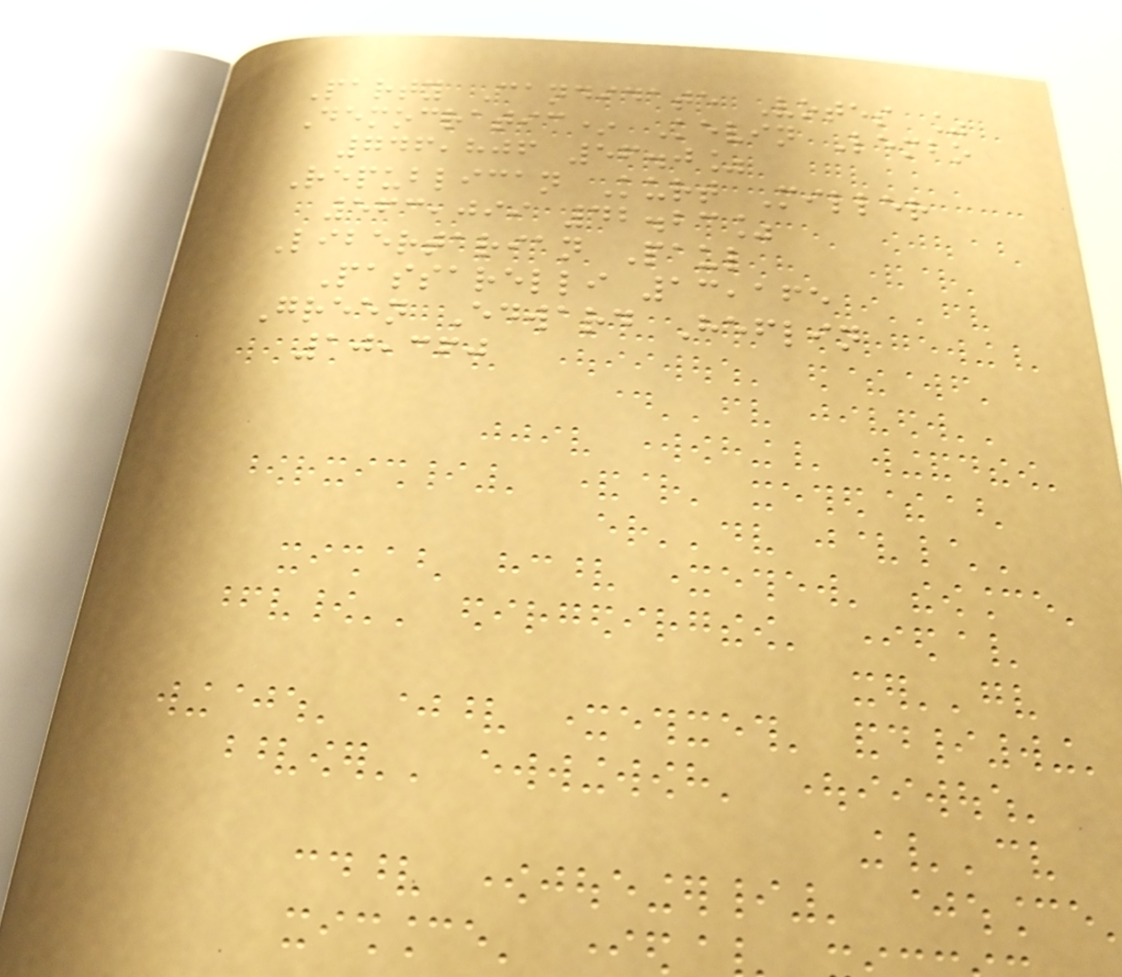Party Candidate Votes %
Democratic* Kevin Lembo
746,806 56.0%
Republican Kurt Miller
563,099 42.23%
Libertarian Paul
Passarelli 13,165
Green Edward Heflin
10,360
